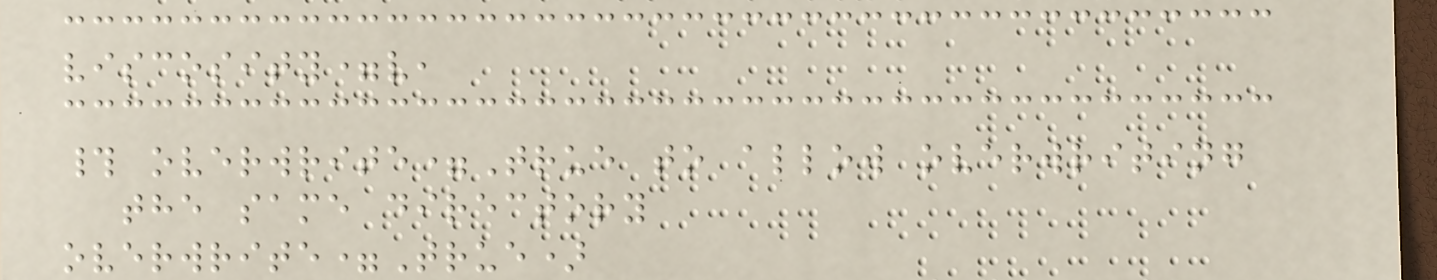viscosity=v,
# overwrite=True to allow overwriting
the same directory
overwrite=True)
